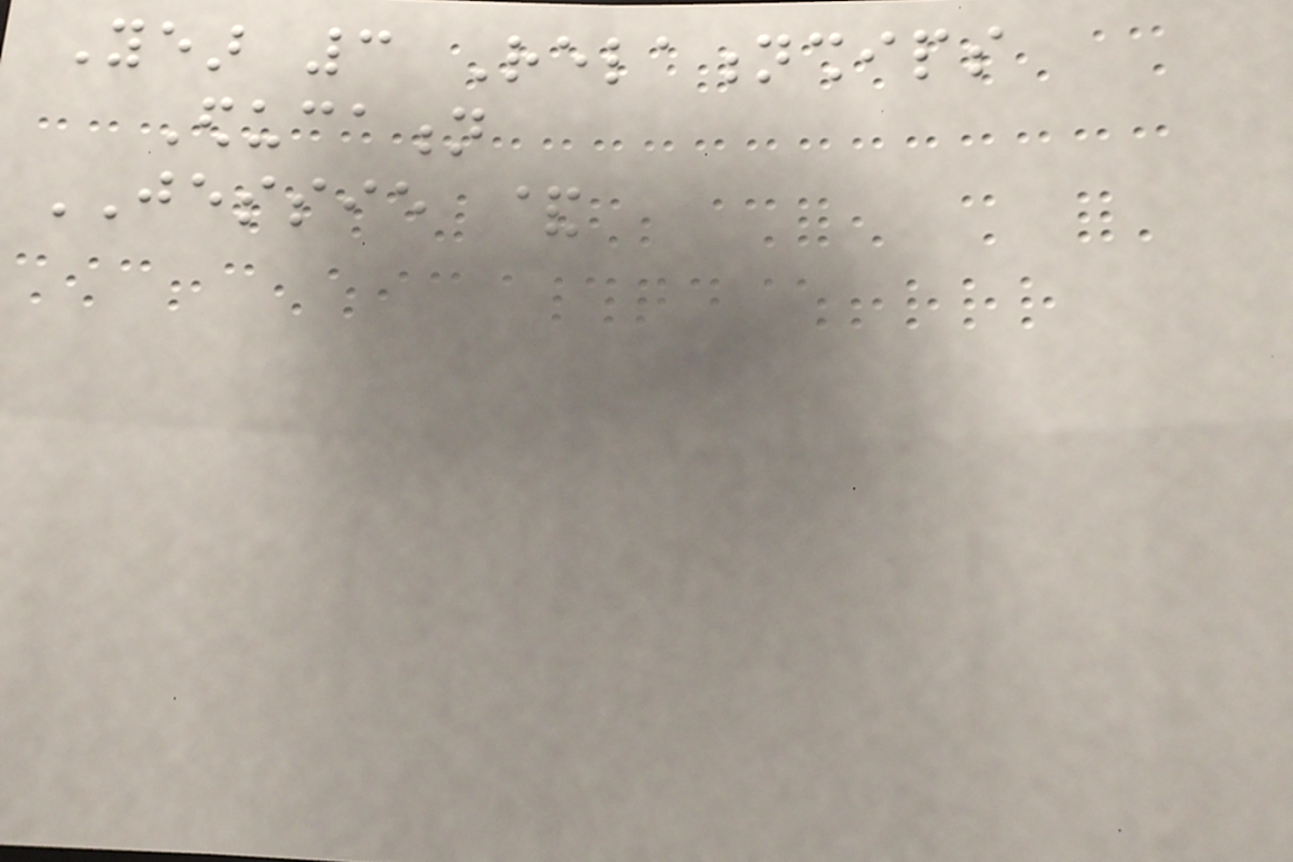Year 3 Relationships
Education
JESSIE &
